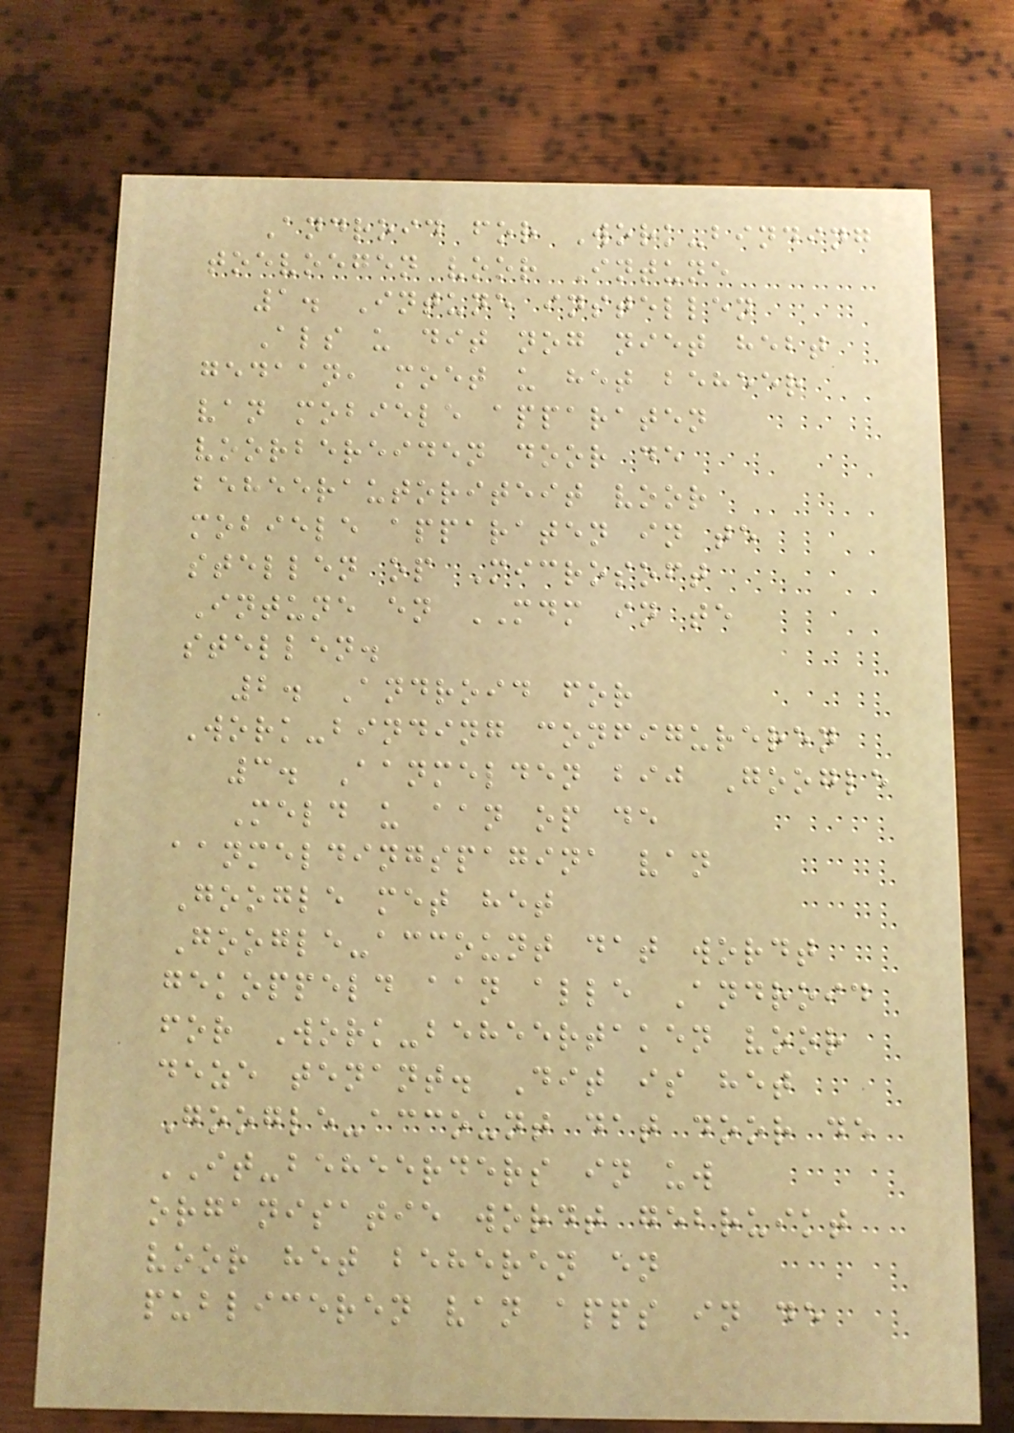Android for Work-binding
toevoegen voor Intune
1. Intune instellen
Als u dit nog niet hebt
gedaan, moet u het beheer
van mobiele apparaten
voorbereiden door de
beheerautoriteit voor
mobiele apparaten in te
stellen op Microsoft
Intune en MDM in te
stellen.
2. Android for
Work-binding configureren
3. Aanmelden bij Google
Meld u aan op de
aanmeldingspagina van
Google met het
Google-account dat wordt
gekoppeld aan alle Android
for Work-beheertaken voor
deze tenant. Dit is het
Google-account dat door de
IT-beheerders in uw
organisatie wordt gebruikt
voor het beheren en
publiceren van apps in de
